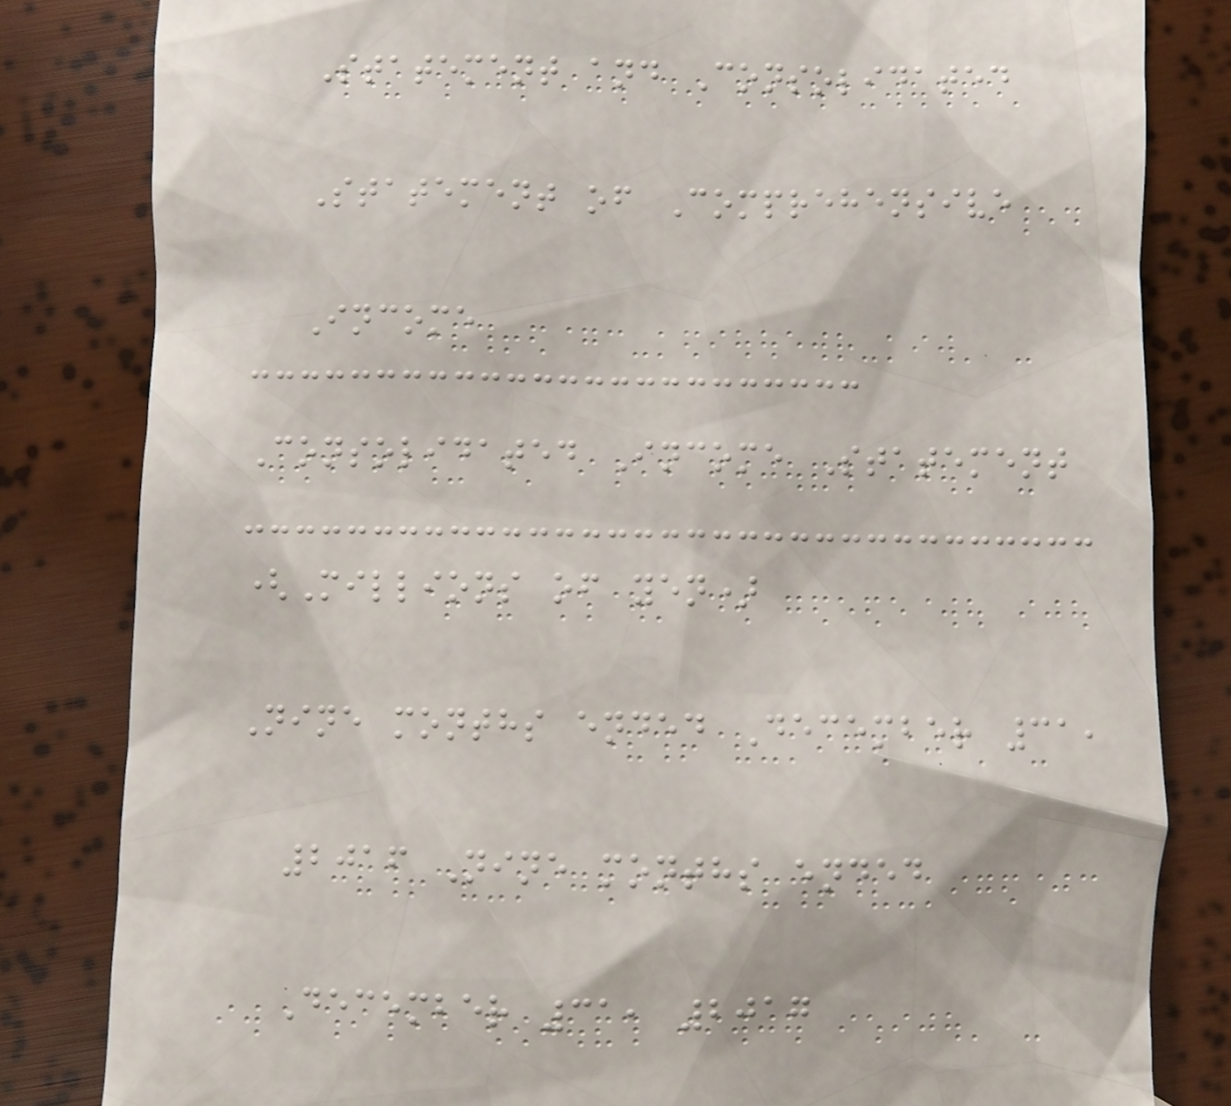Statement and Consolidated
Statement of Comprehensive
Income
Consolidated Income Statement
(Millions of yen)
Nine months ended December 31,
2016 Nine months ended
December 31, 2017
